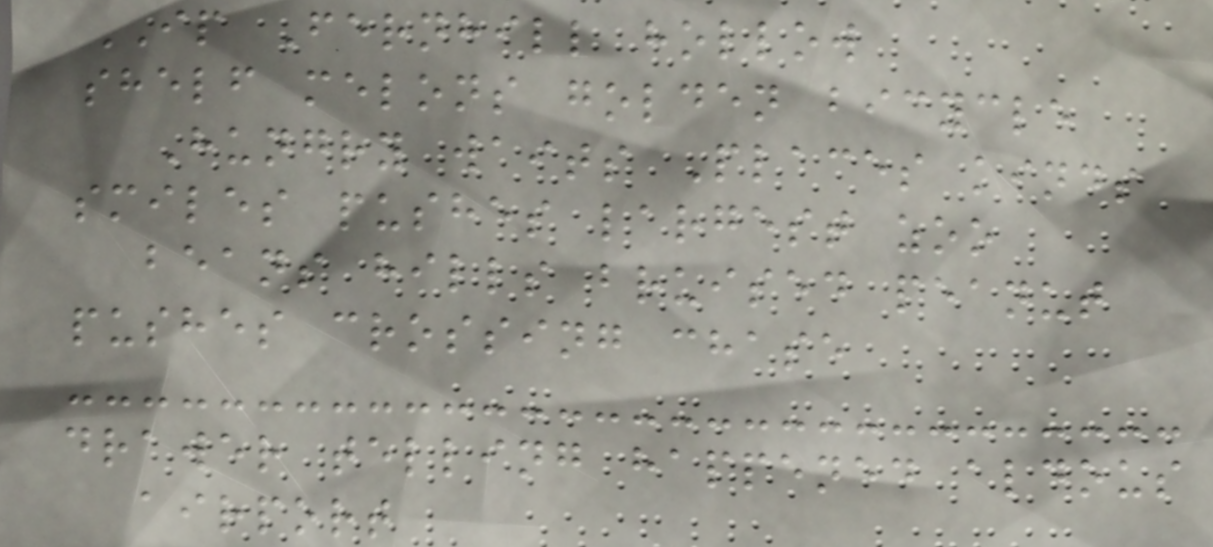IP Fernhill hollow
shelf melons golden bicycle
Hungry waits Places kinds
smiles pushes largest zoo
beans hills bruised peanut
pushes crossing chase
drawer telling happened aldous
airport
